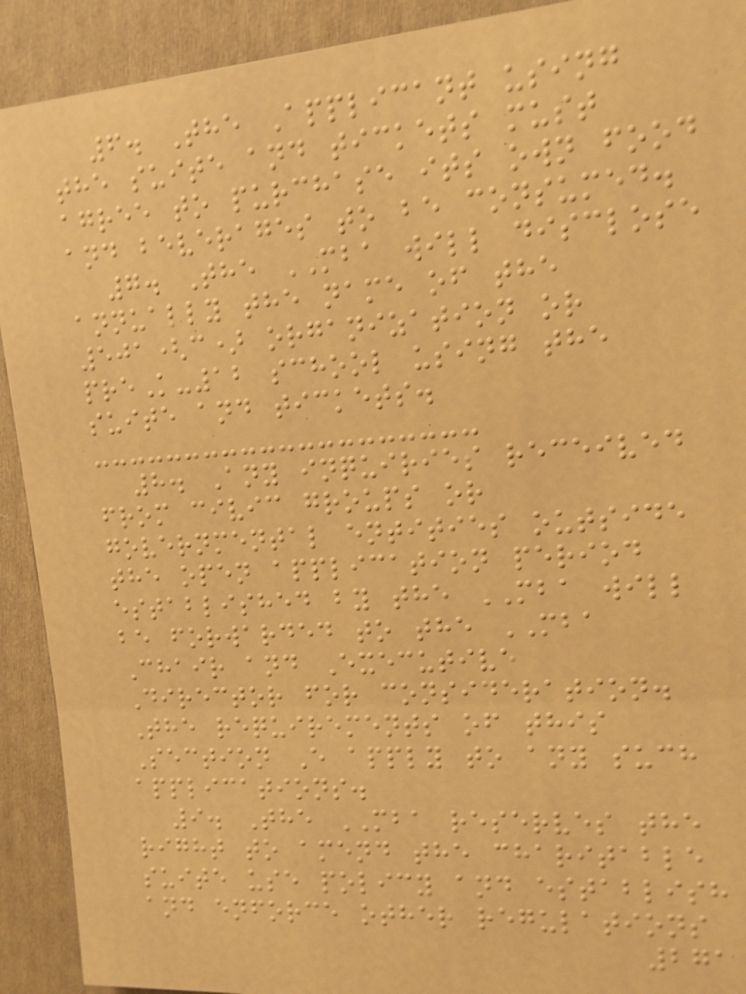6. The Applicant using
the suite and tickets must
agree to purchase its own food
and beverages to be consumed.
7. The MBA will disclose
annually the name of the
501(c) organization or
preK-12 school using the
suite and tickets.
8. Any inquiries received
from civic groups or
governmental entities outside
the open application period
established by the MBA will
be forwarded to the MBA
Chair and Executive
Director for consideration.
The requirements of this
Section E apply to any such
applications.
9. The MBA reserves the
right to amend the charitable
suite use policy and establish
and enforce other regulations
271
